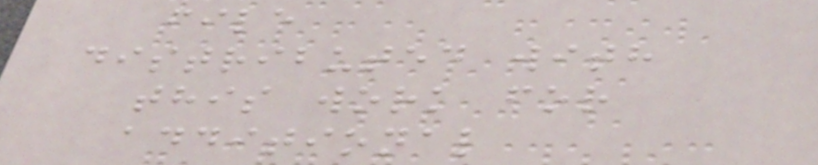file
distributed with
this work for
additional
